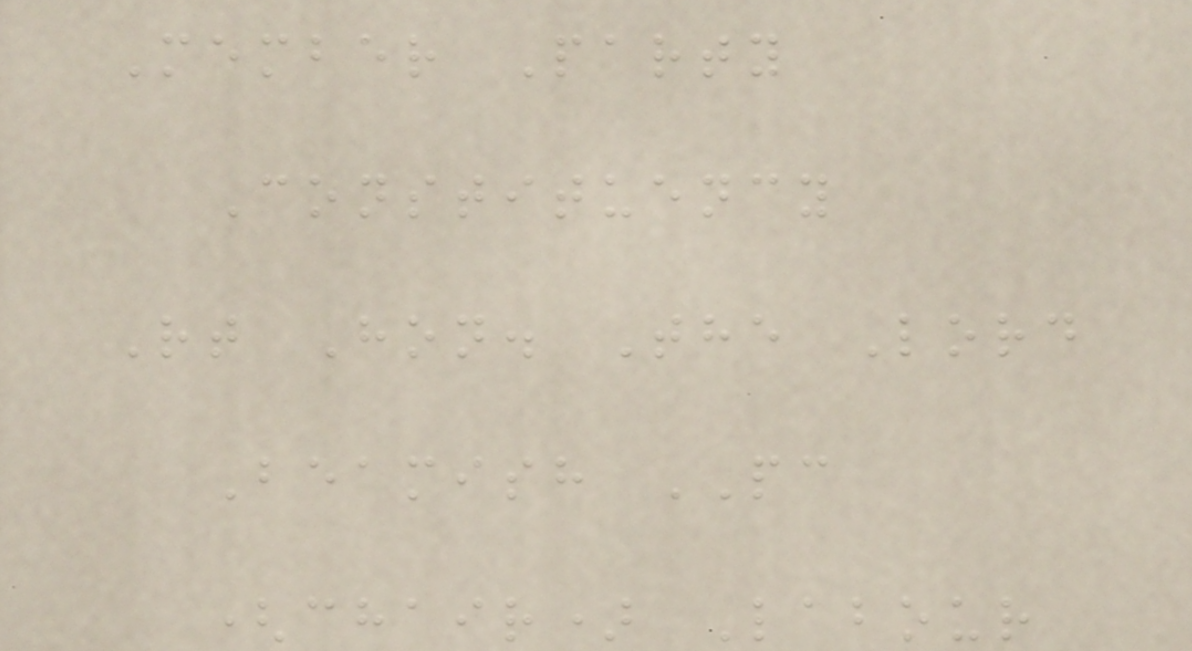Member Party
Constituency
Rt Hon. The Lord
Beamish PC
(chair) Labour
